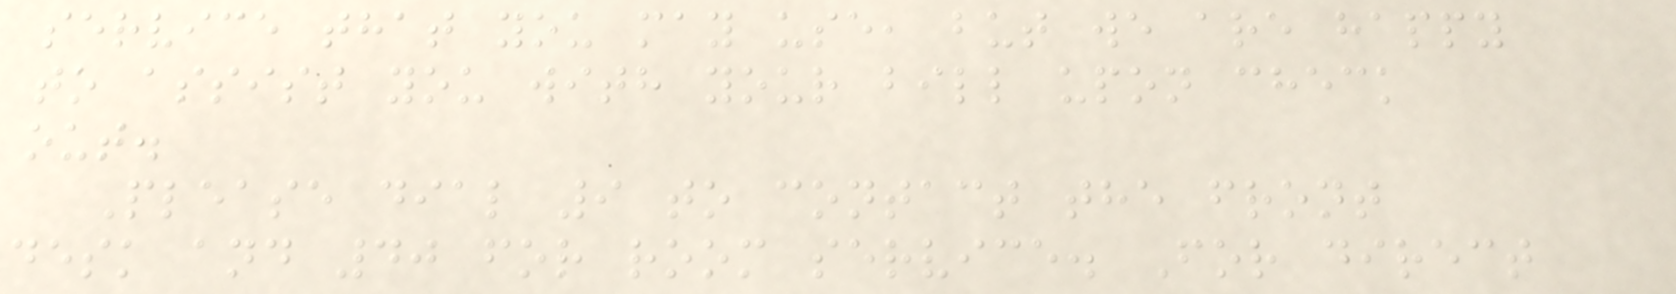service that you may use, but we are happy
to assist you with your bill upon check
out.
Please dial 9 to contact the front
desk and 40 for room service. For direct
